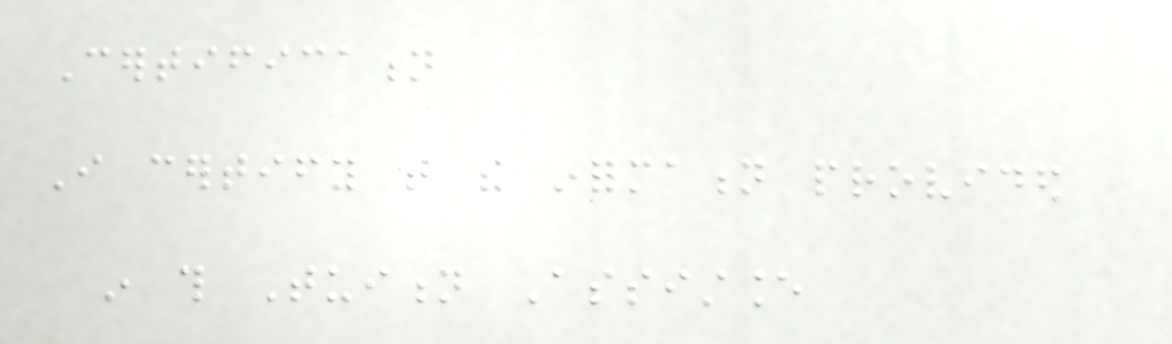Certification
I certify that the information provided
in this Tuition Assistance
